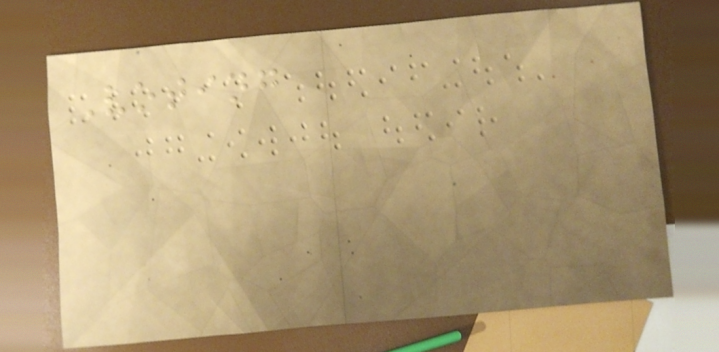Voting
